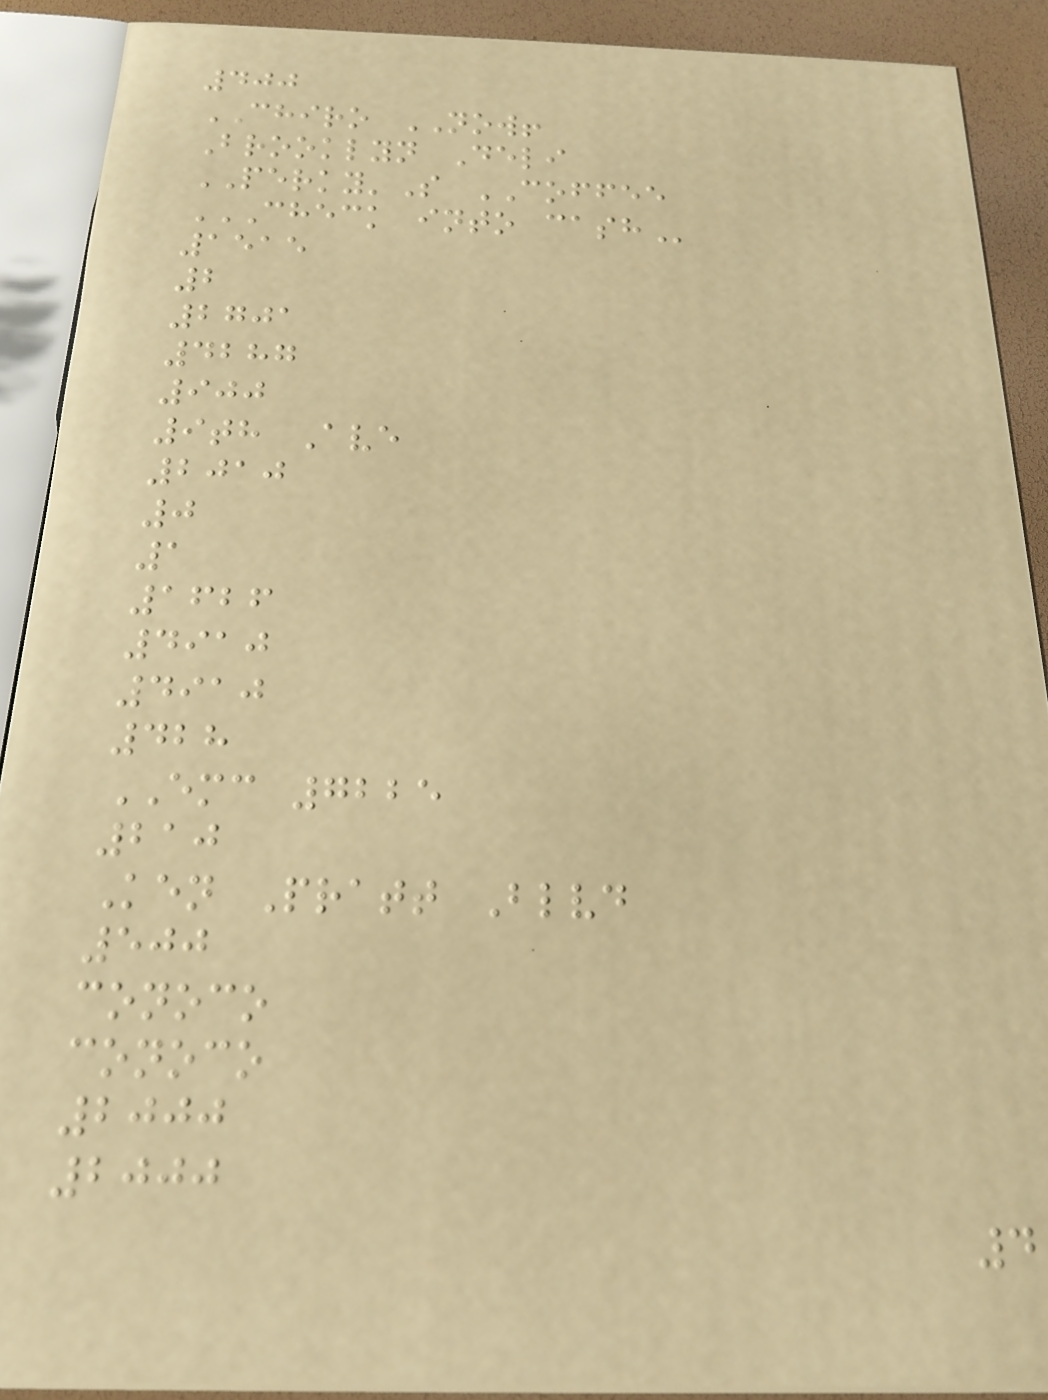400
CHIRO NOW!
Brooklyn Deli
PERKY'S COFFEE
CHECK INTO CASH
1515
2
2701
4287
900
9th Ave
2010
0
1
1626
4910
4910
428
EMC 7225
210
Ken Pratt Blvd
500
conoco
conoco
2000
2000
4
